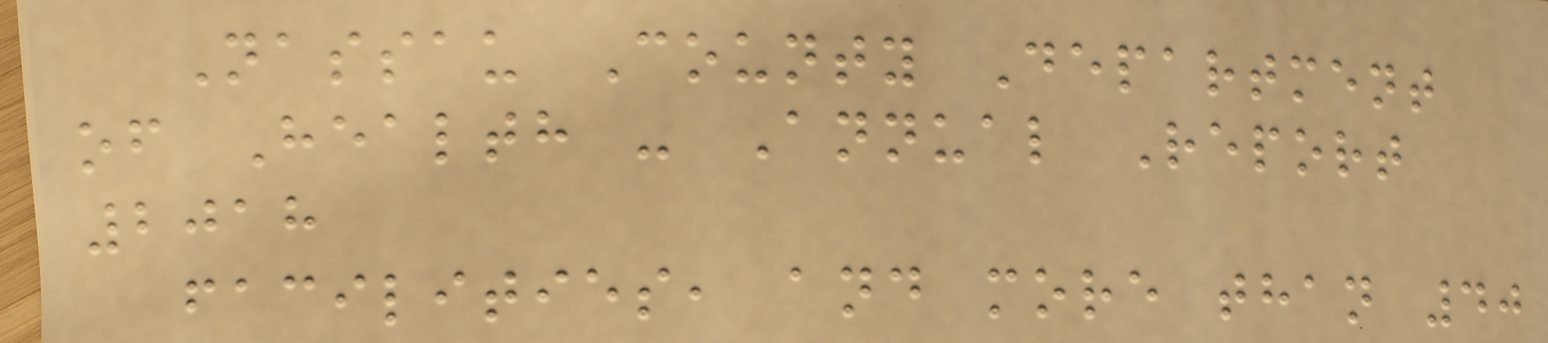Nassau County Department
of Health - Annual Report
2018
facilities, and more than 40
